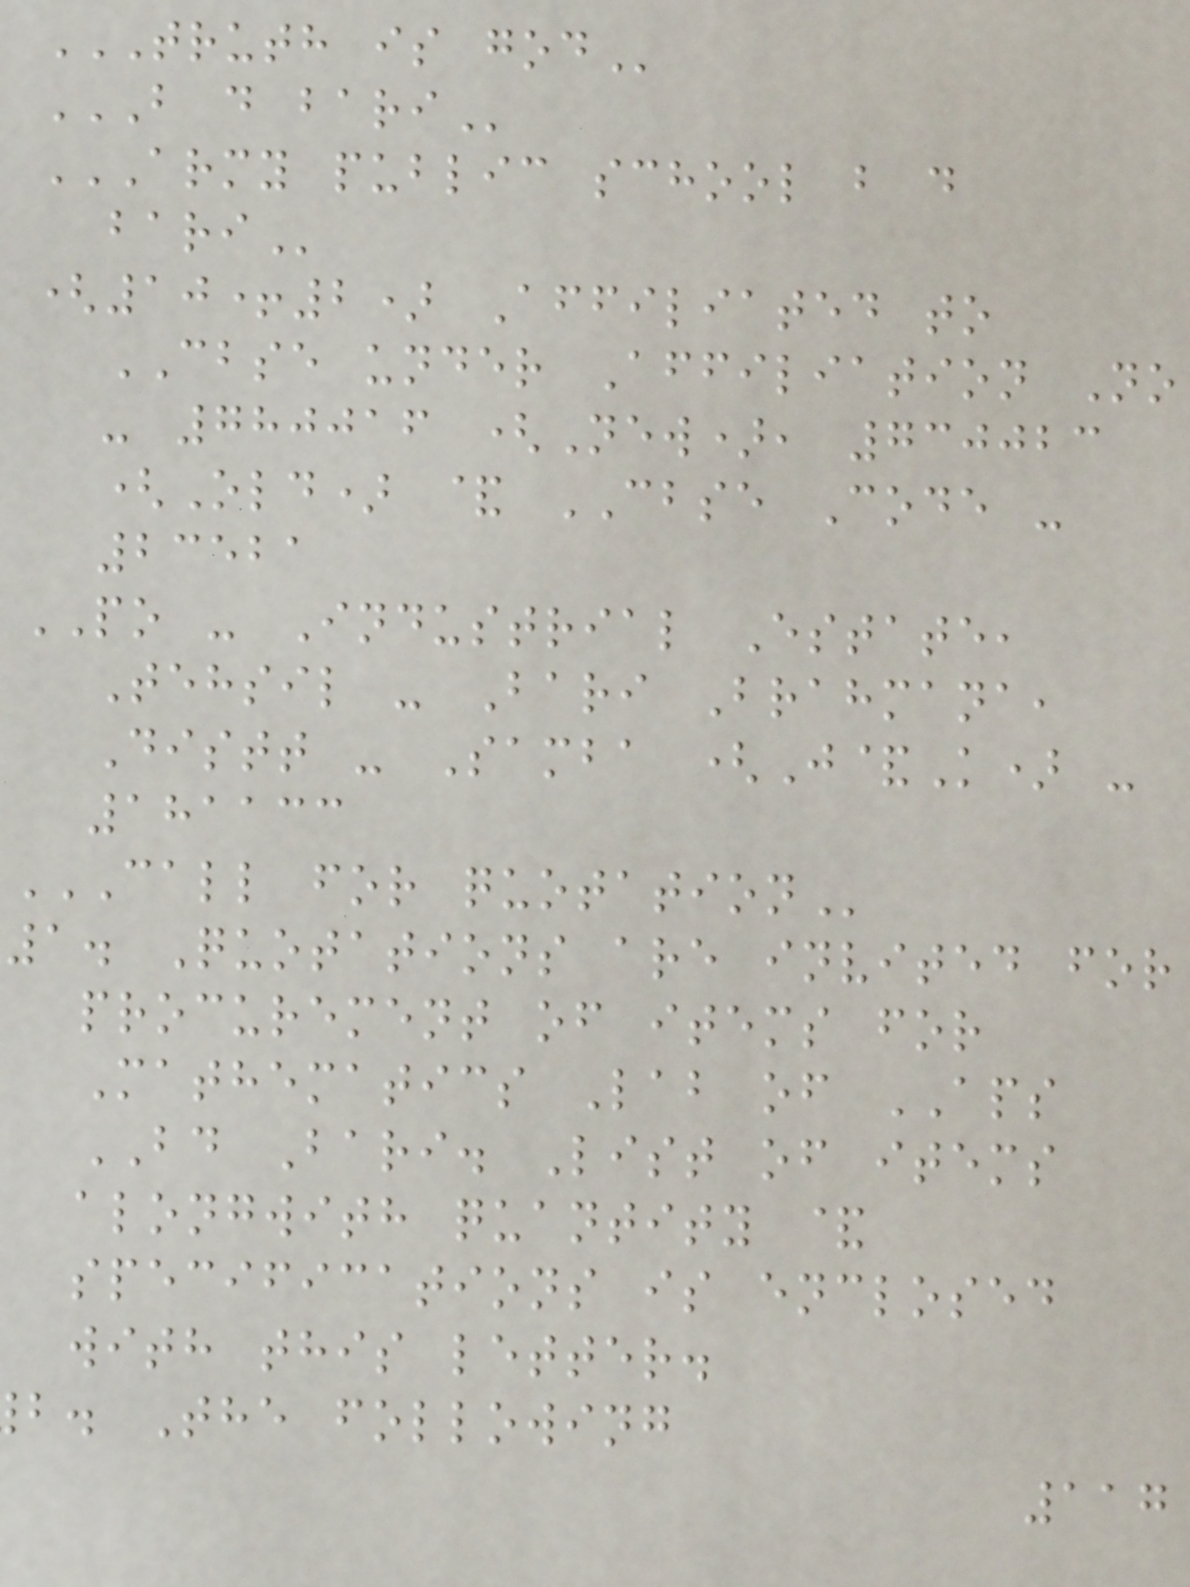TRUTH IS GOD
B D BARI
ARMY PUBLIC SCHOOL B D
(10+2) Affiliated to
CBSE under Affiliation No
- 780016 (New), 730023
(Old) & CBSE Code -
23521
PO - Industrial Estate,
Tehsil - Bari Brahmana,
Distt - Samba (J&K) -
181133
CALL FOR QUOTATION
1. Quotations are invited for
procurement of items for
Mathematics Lab of APS
BD Bari. List of items
alongwith quantity &
specifications is enclosed
with this letter.
b. The following
117
